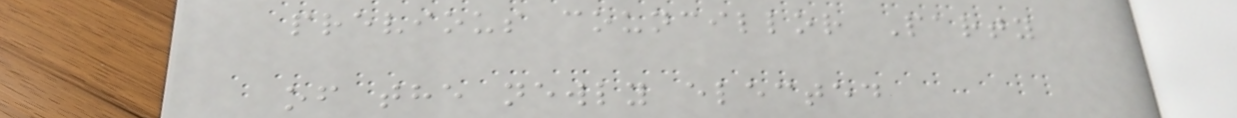previous councillor Party
of the newly elected
